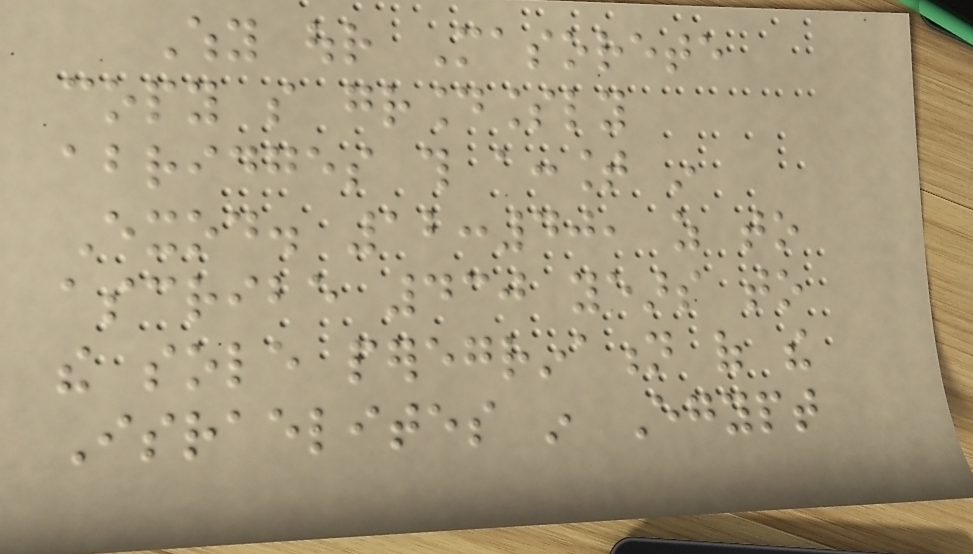Why our Masorete
copy so groundlessly
abridges this account in
Exod. 12:40, as to
ascribe 430 years to
the sole peregrination of the
Israelites in Egypt
